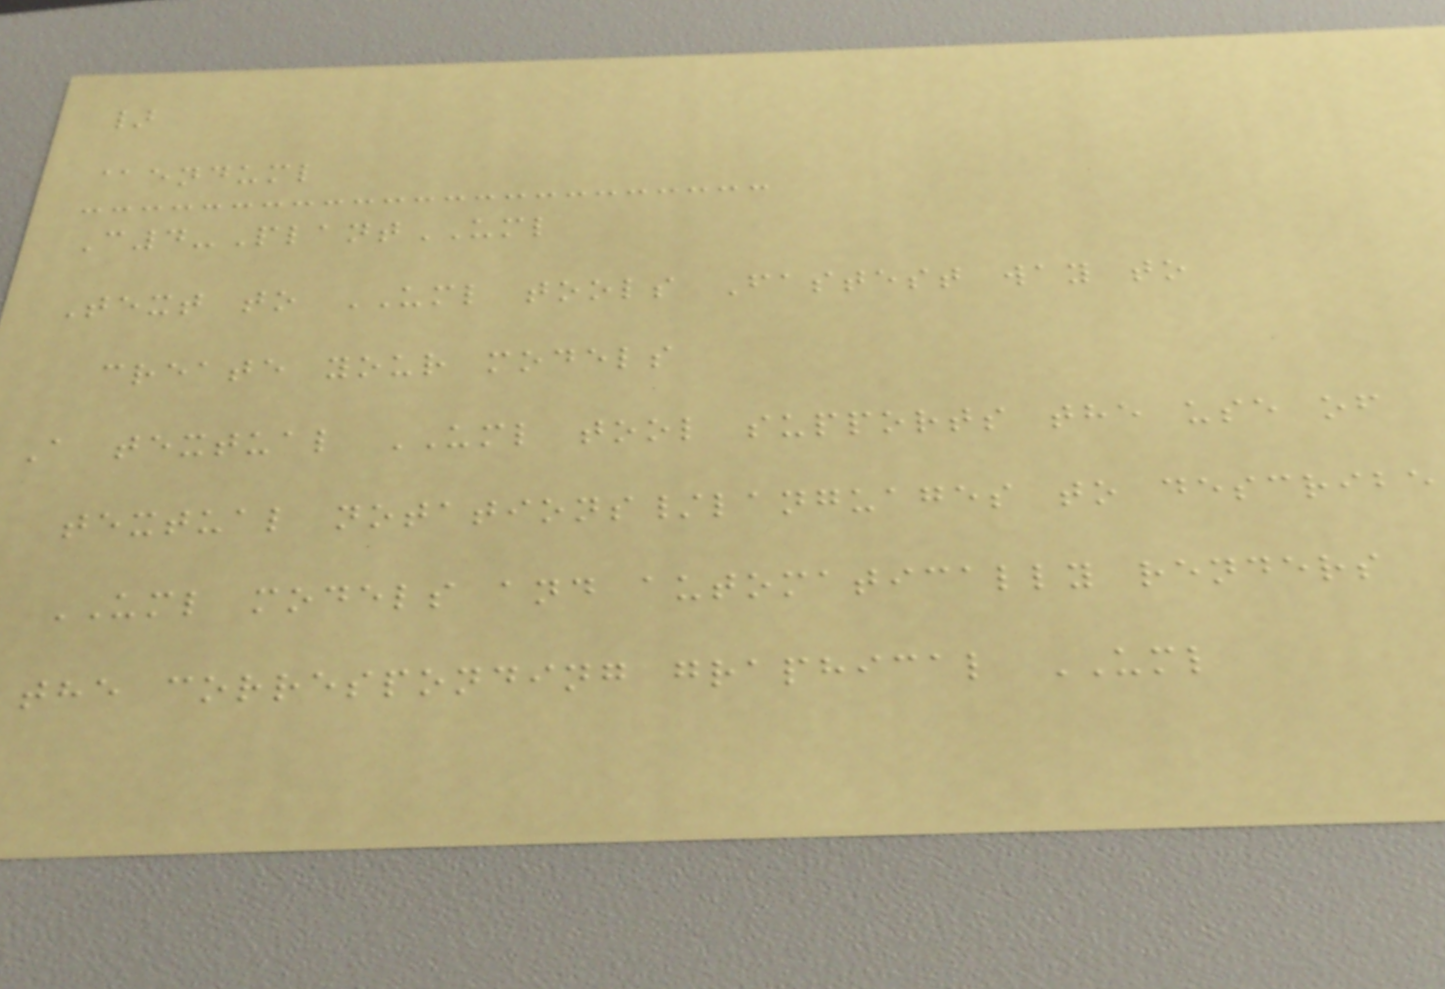}
@enduml
C4-PlantUML
Text to UML tools Fastest way to
create your models
A textual UML tool supports the use of
textual notations/languages to describe
UML models and automatically renders
the corresponding graphical UML
